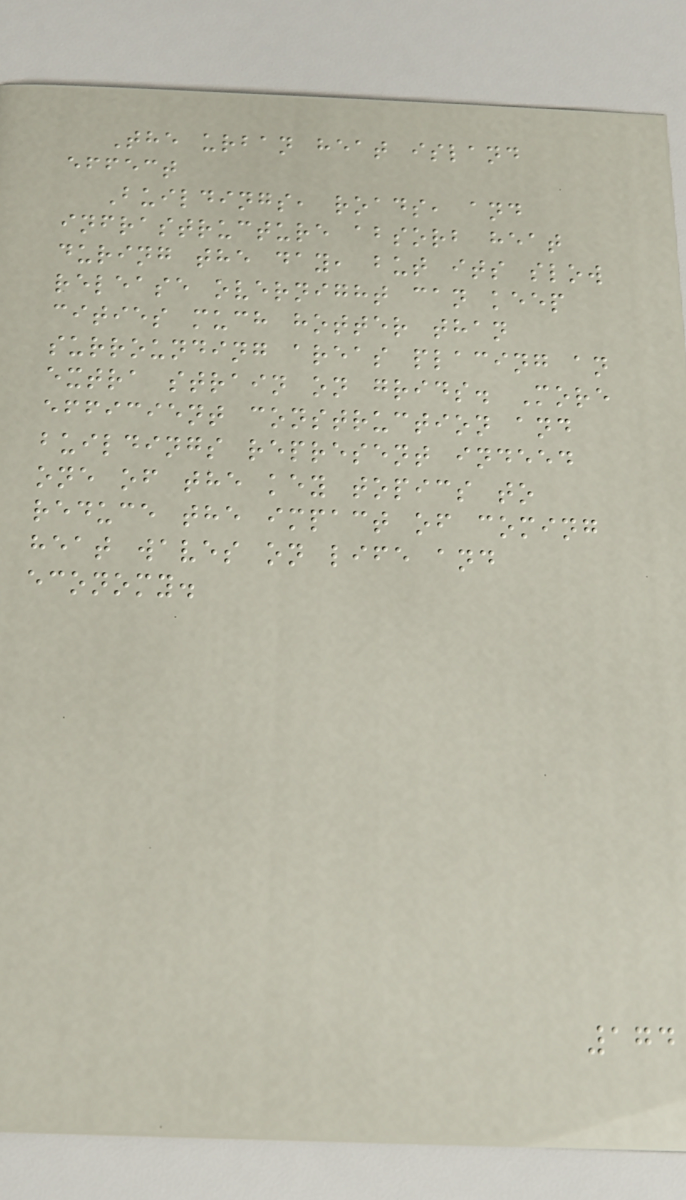The urban heat island
effect
Buildings, roads, and
infrastructure absorb heat
during the day, but its slow
release overnight can keep
cities much hotter than
surrounding areas placing an
extra strain on grids. More
efficient construction and
buildings represent indeed
one of the key topics to
reduce the impact of coming
heat waves on life and
economy.
174
